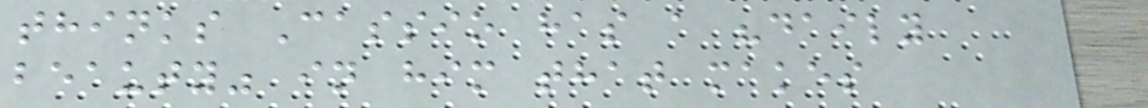thinks Cassio has a "daily
beauty" in him that makes
